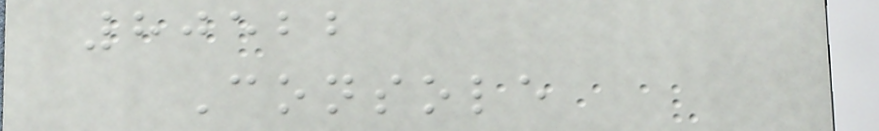80522
Console
